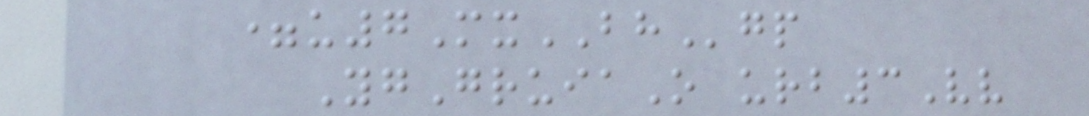=u7MxBHgp
YgGruiaO urb3Vv
